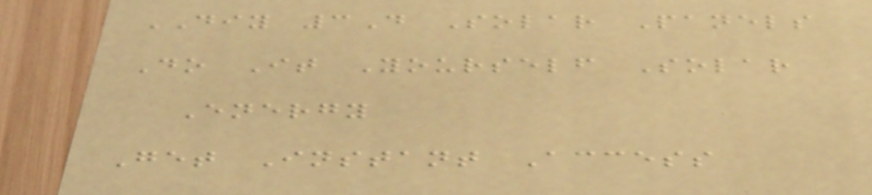DIY 3D Solar Panels
Do It Yourself Solar
Energy
Get Instant Access
